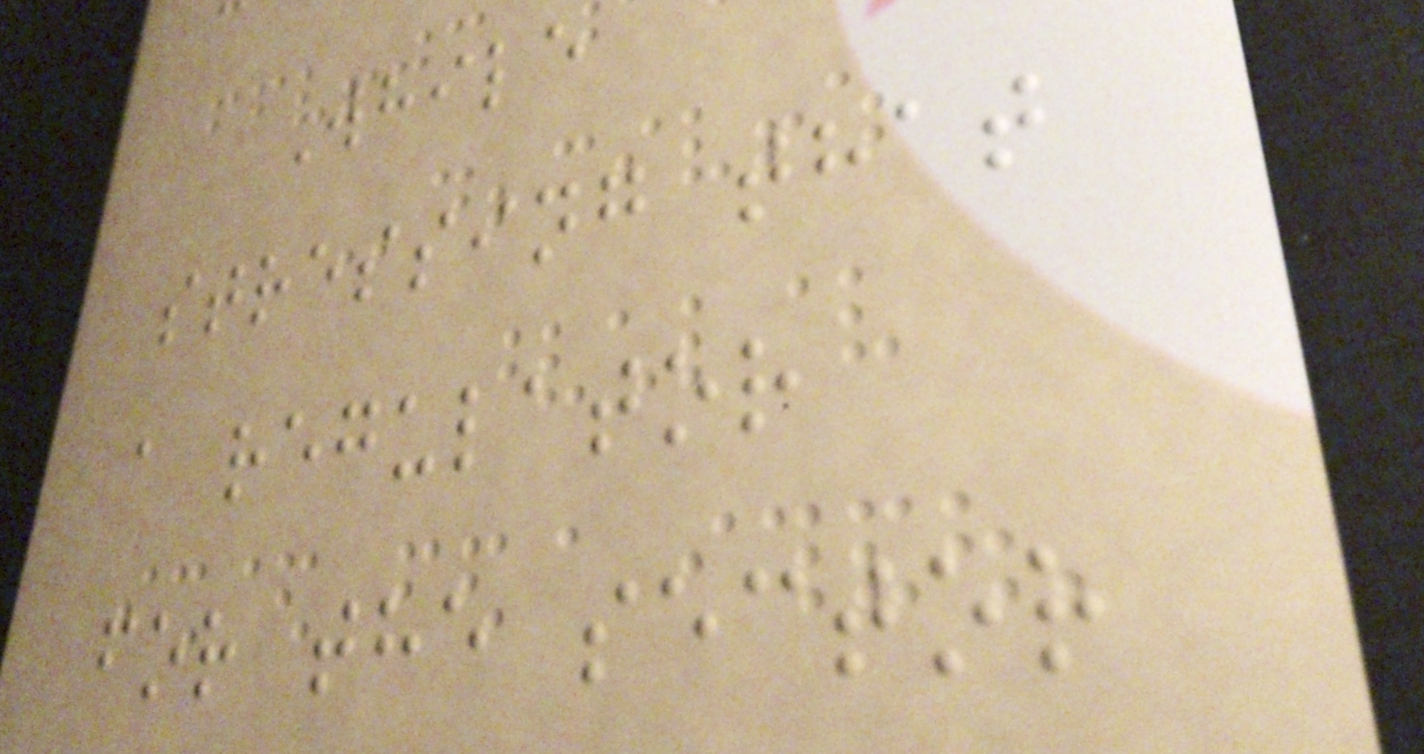While
stressing that
a regulator
for the sector
